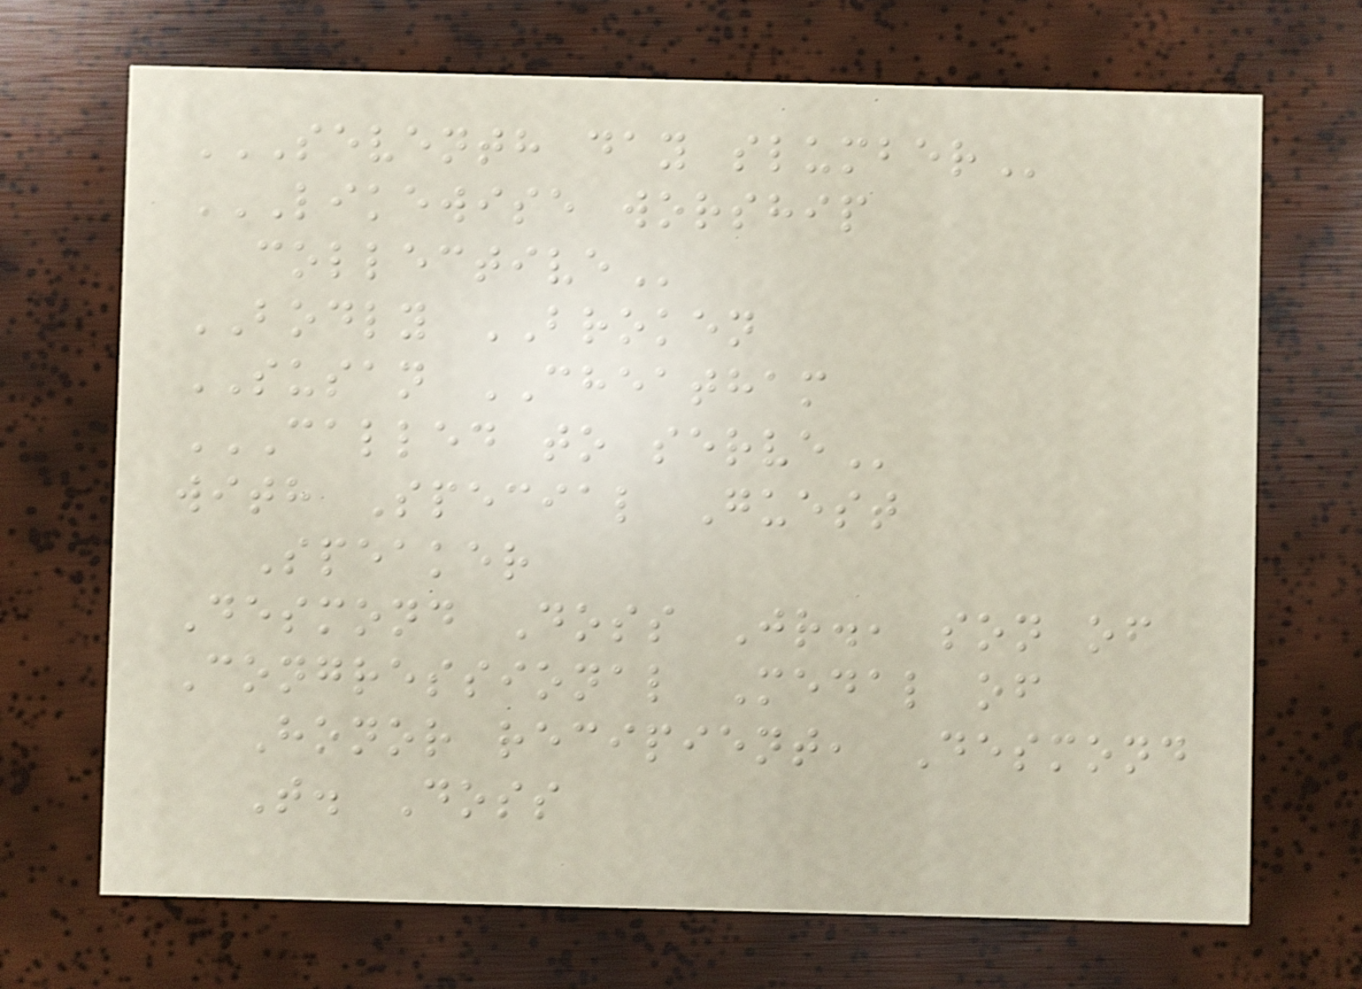SEVENTH DAY SLUMBER
LIKEWISE WORSHIP
COLLECTIVE
BODLY BROKEN
SUSAN CHEATHAM
CALLED TO SERVE
with Special Guest
Speaker
Desmond Doss Jr., son of
Congressional Medal of
Honor recipient, Desmond
T. Doss
